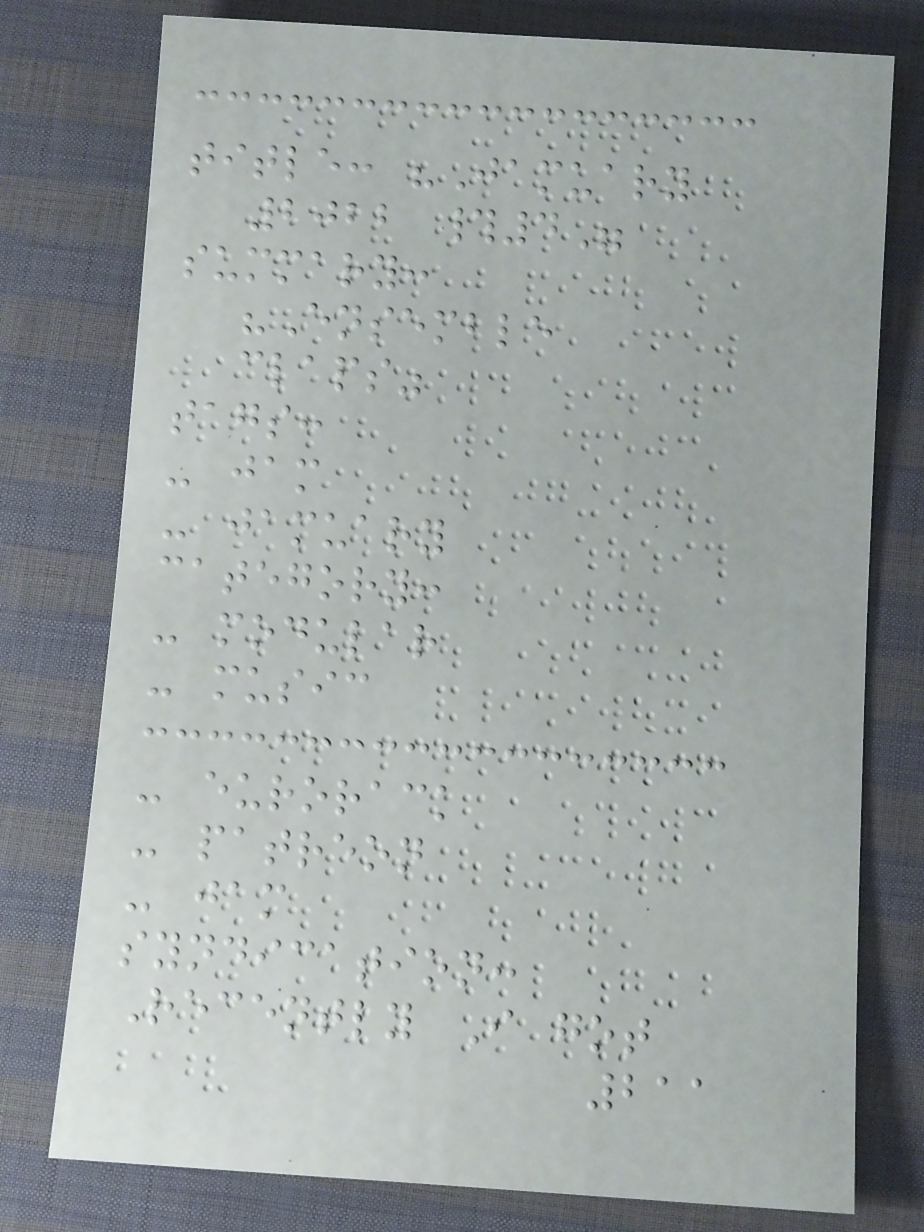title: "Jamuary
2022 #4"
summary:
"Ensemble
claps"
tags:
- jam
- jamuary
category:
- modular
- music
- eurorack
- patreon
- jam
syndication:
Recently I got
211
